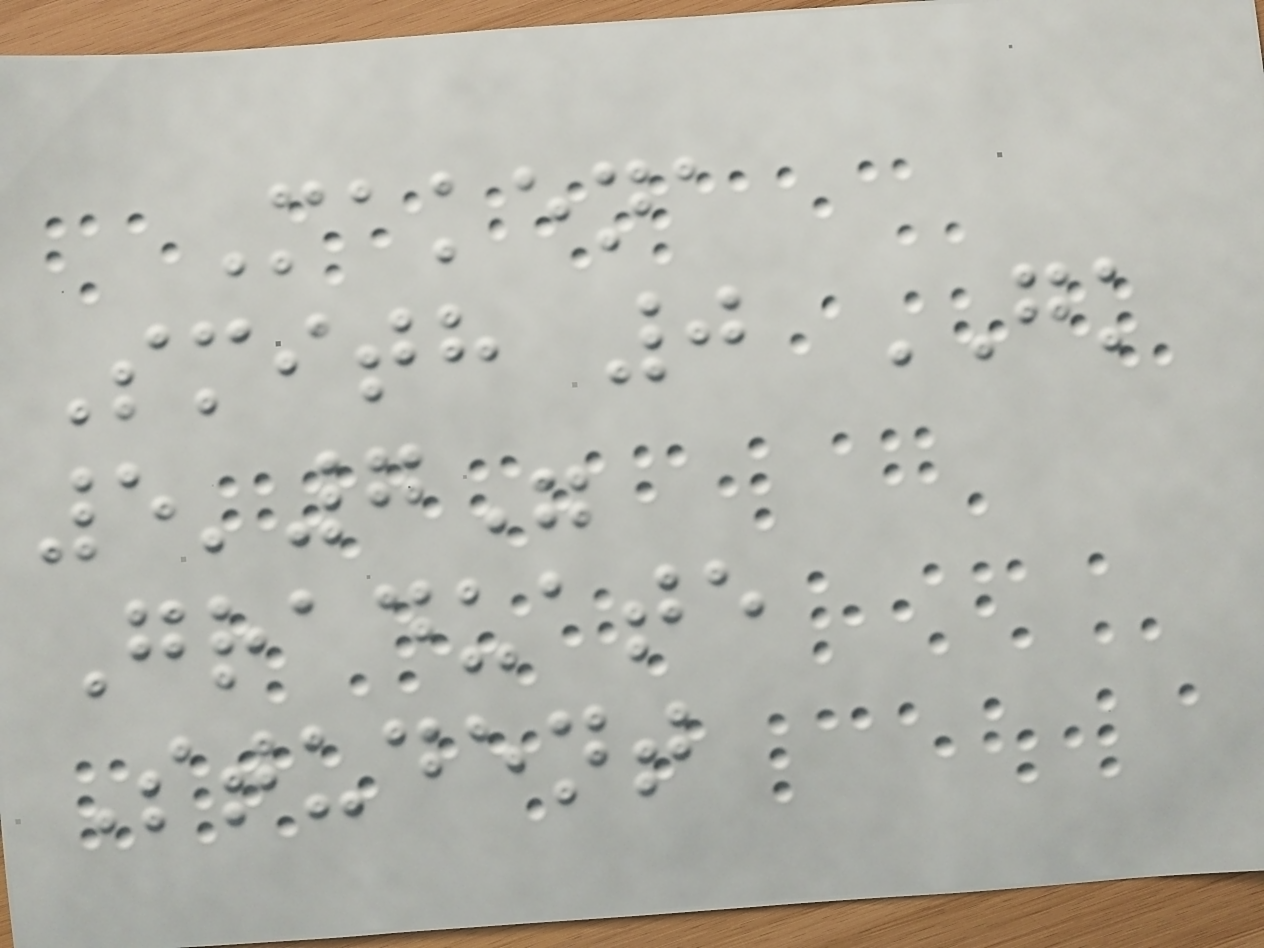Makena
Smith 0 GK
5'7"
Graduate
Student
